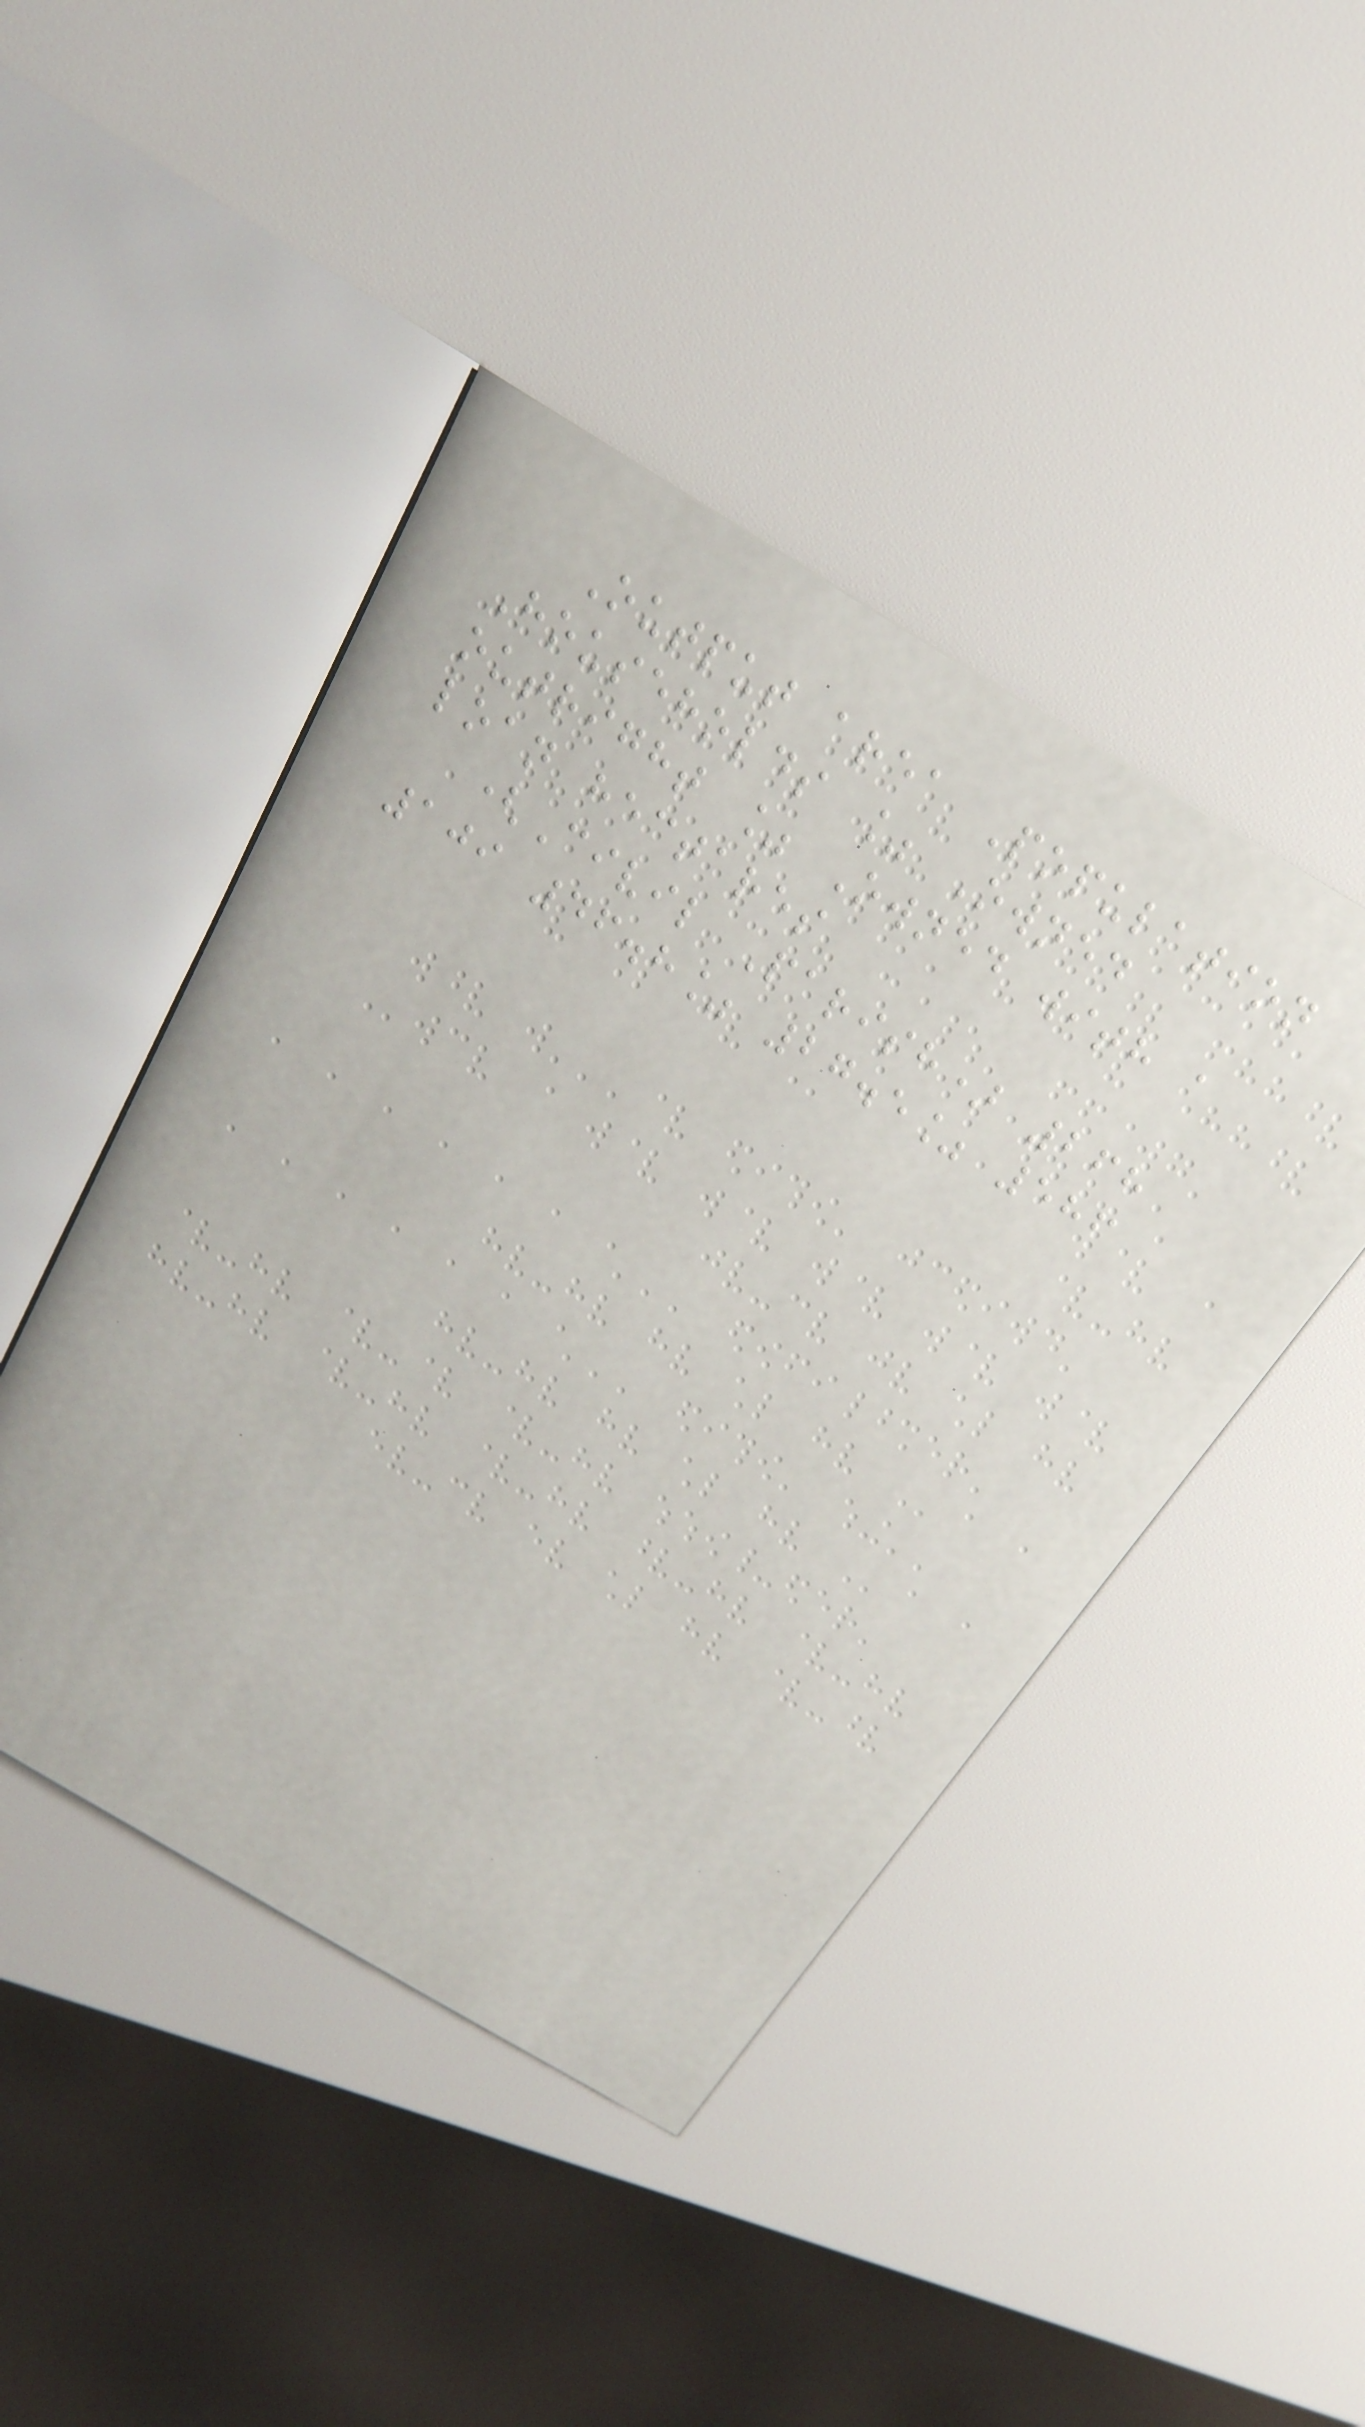Output area Population
Households % Owned
outright % Owned with a
loan hectares
(Civil Parish) 268
109 46.8% 27.5% 586
